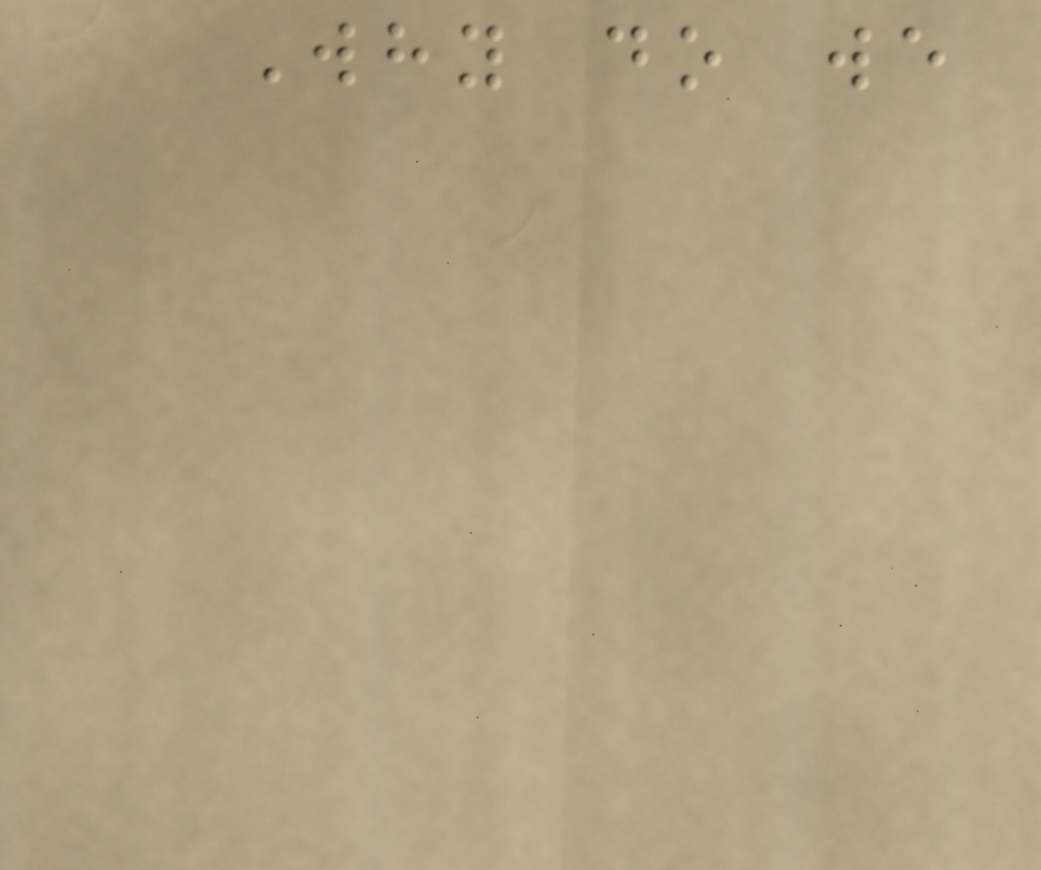Why do we
